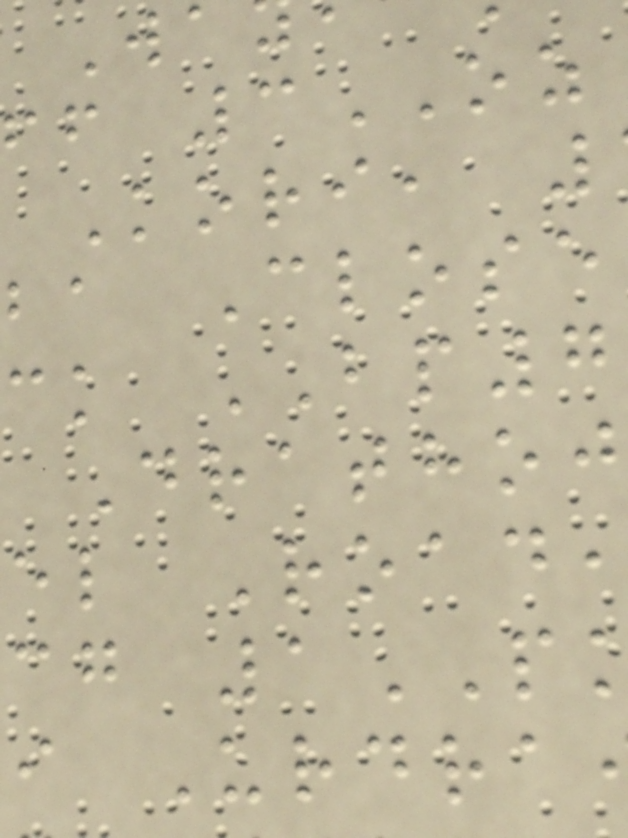ff 3OZ
Kori,
ba Close
ck BP7
Drathoj
el Road
cg 1
i Urdra
